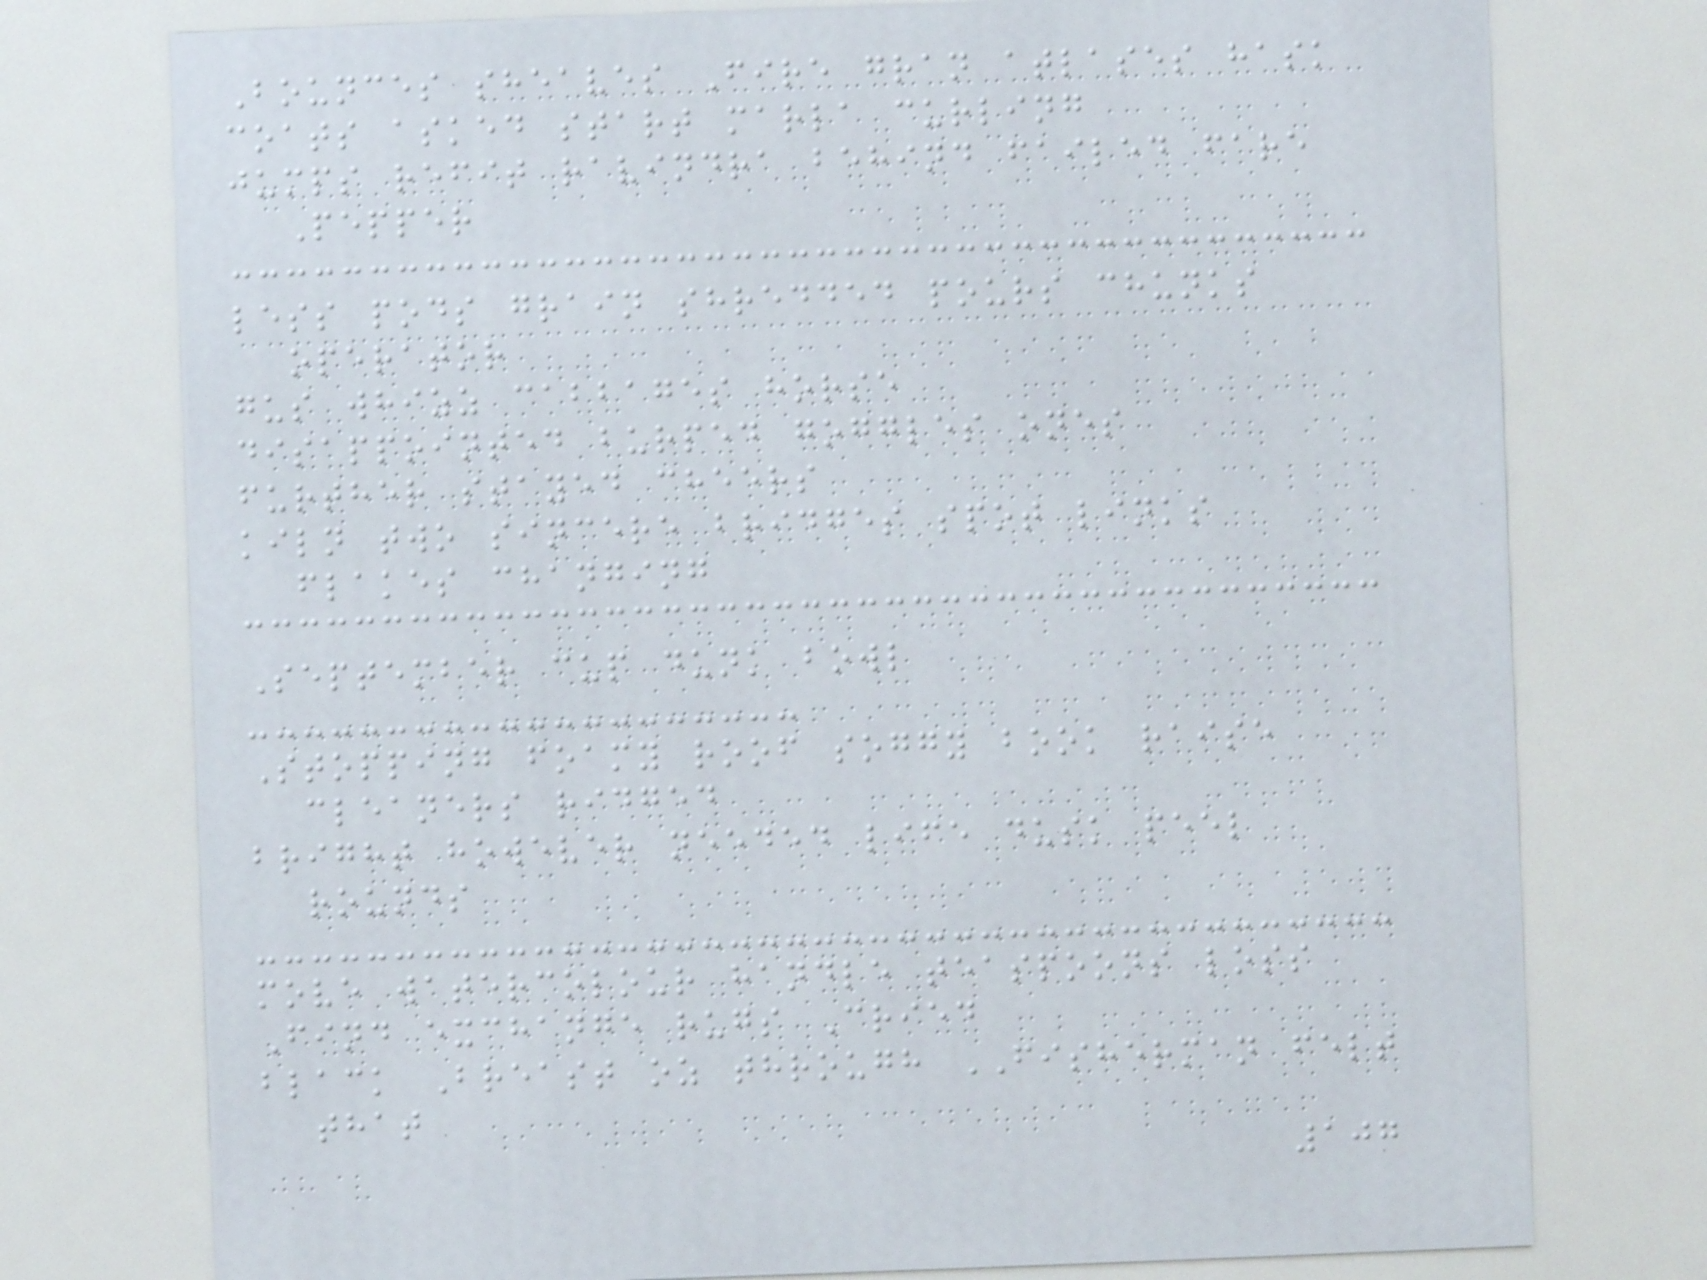Bounces sheaves Fire gran atlases hask
coats asked start marla curling
jumps refit ravindra behind failed fare
Pepper
less pods grain shredded pours chunks
operator
gus whizz cabbages horse
disappointed burped goggles ones
further stayed cheers
kiln two sincere bridges spot links
flakes changing
September cup dunk bowl
Stopping foamy roof soggy book raise
cleaners ridged
bright however needed life dusk peel
rounds
move watercolour handle teaspoons loss
Find exchange rugs Cried
black Breast oz through FISHERMAN felt
that
107
